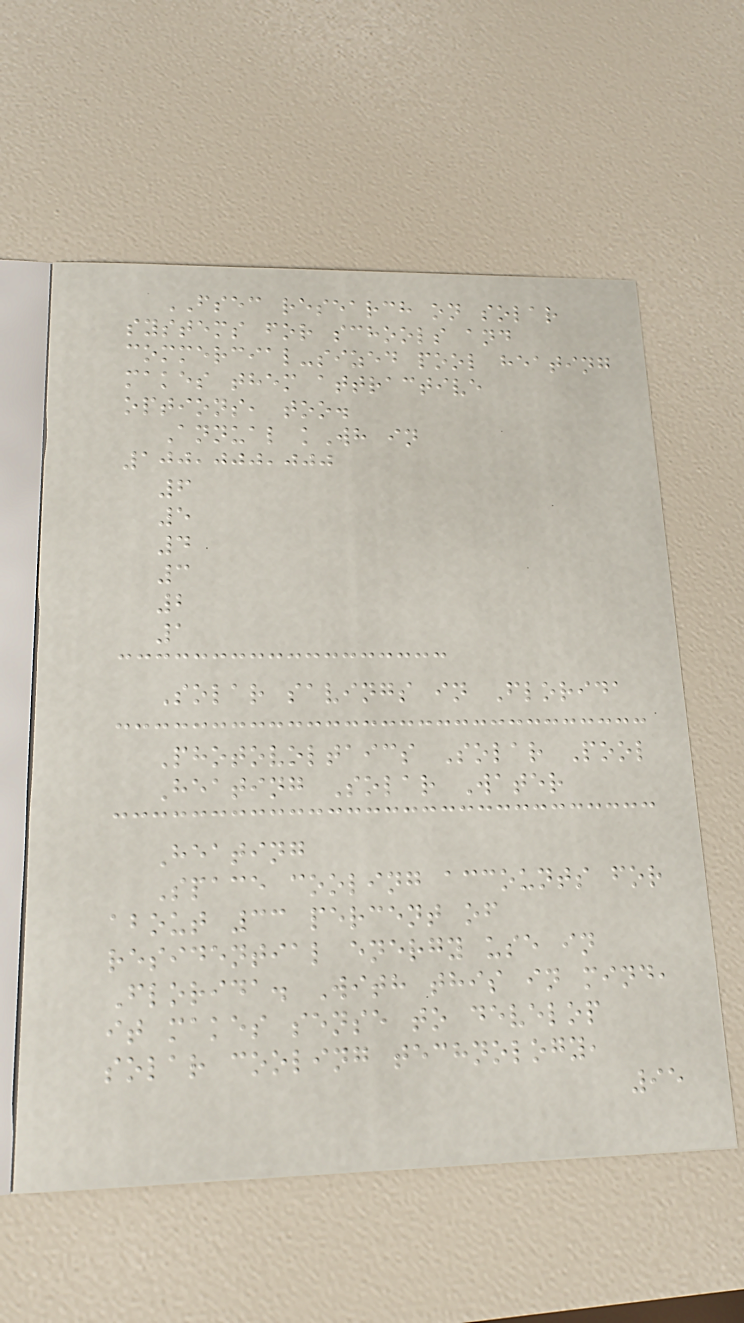FSEC research on solar
systems for schools and
commercial-sized pool heating
makes them attractive
options, too.
Annual kWh in
100,000,000
6
5
4
3
2
1
Solar savings in Florida
Photovoltaics Solar Pool
Heating Solar Water
Heating
Space cooling accounts for
about 33 percent of
residential energy use in
Florida. With this in mind,
it makes sense to develop
solar cooling technology,
95
